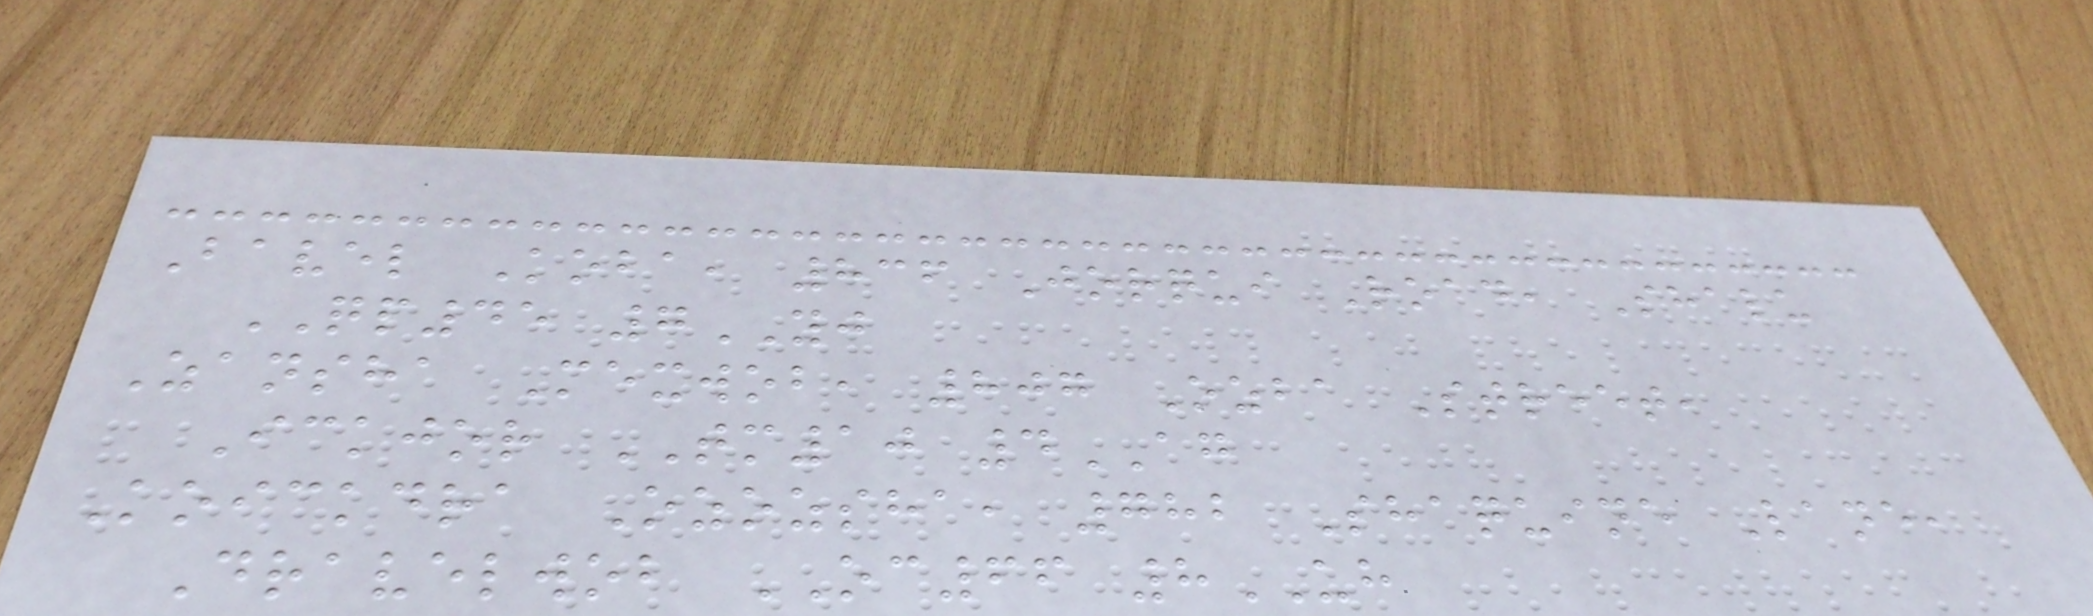Bavel Koba, 836 Jorqui Road, Shalu
QP45 7YJ
Zansha Mexwob, 807 Ozba Street,
Ickjor TM10 4AG
Koickdra Ozozsha, 782 Shaquine Lane,
Dravelwob OC66 8UH
